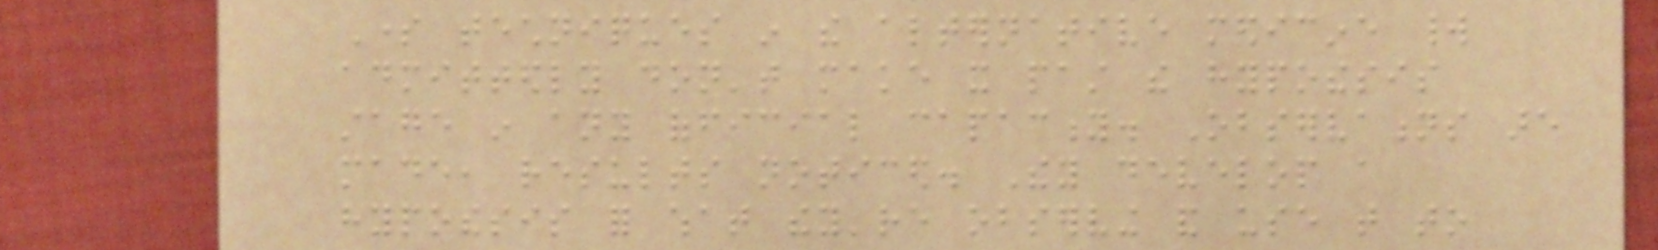Some techniques in the alternative medicine world
admittedly don't make it past the hypothesis
stage in any official capacity. Observations are
made, results noticed. They develop a
hypothesis for what they're observing and use that to
